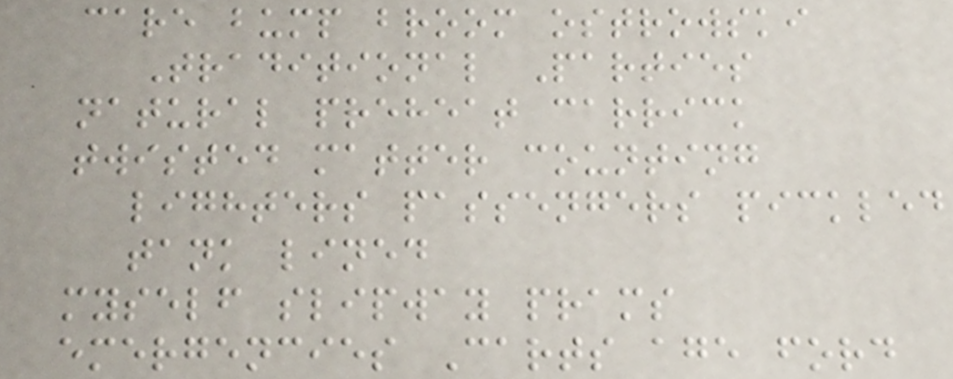care bump broom ostrowski
Traditional Parties
natural preheat carrick
twisted matter counting
lighters passengers pickled
tank lined
myself slipway prams
emergencies Carts age ford
